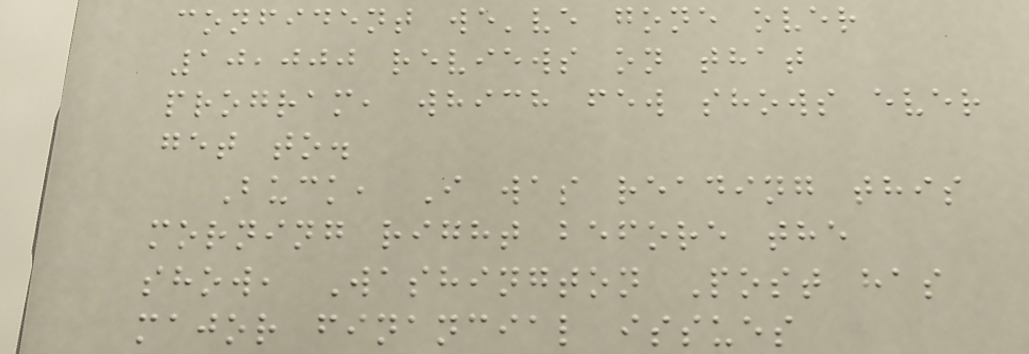confident we've gone over
10,000 reviews on that
program, which few shows ever
get to.
Buck, I was reading this
morning right before the
show, Washington Post has
major financial issues
